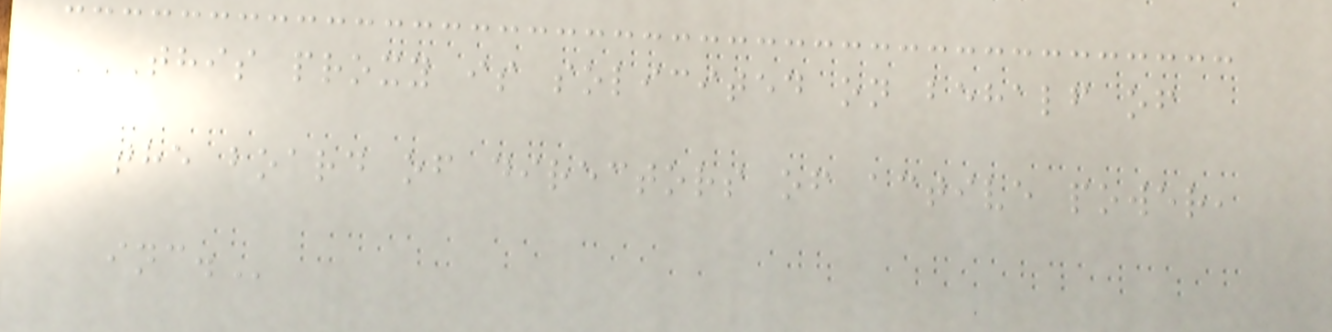THIS PROXY IS SOLICITED ON BEHALF OF
THE BOARD OF DIRECTORS OF ACTIVE POWER,
INC.
